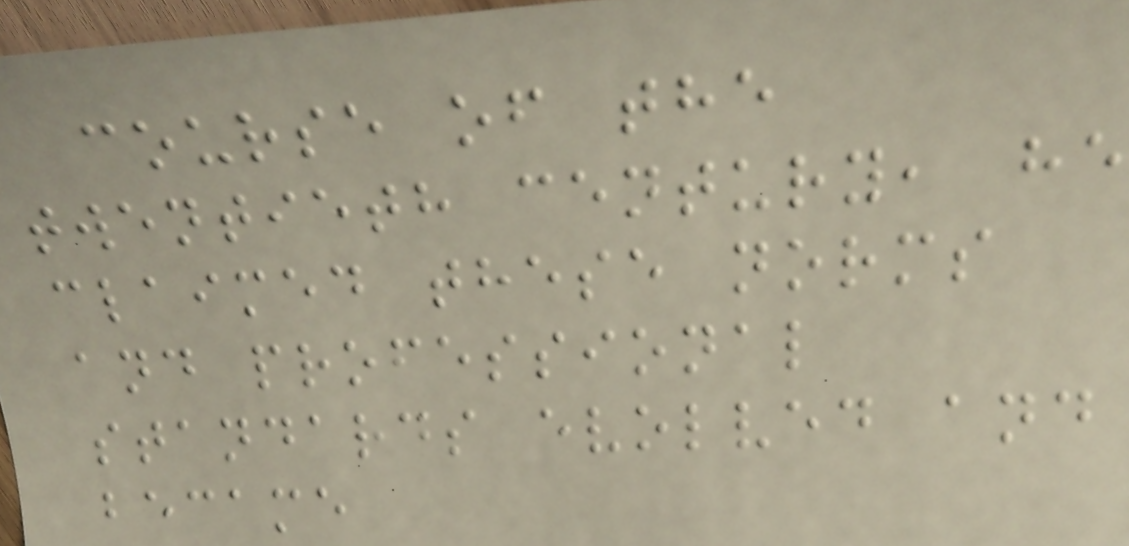course of the
twentieth century, he
claimed these norms
and professional
standards evolved and
became
